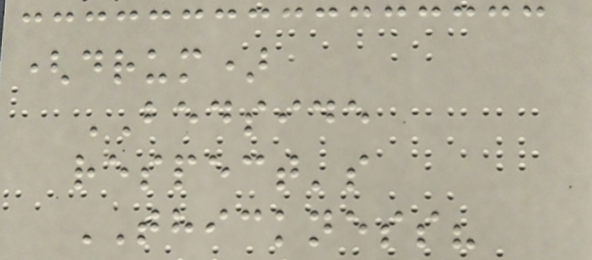(drum)
BEDSIDE
respect's
THICKNESS?
